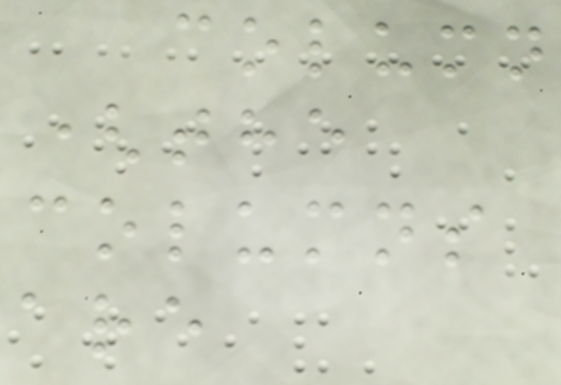column
(the
columns
are
